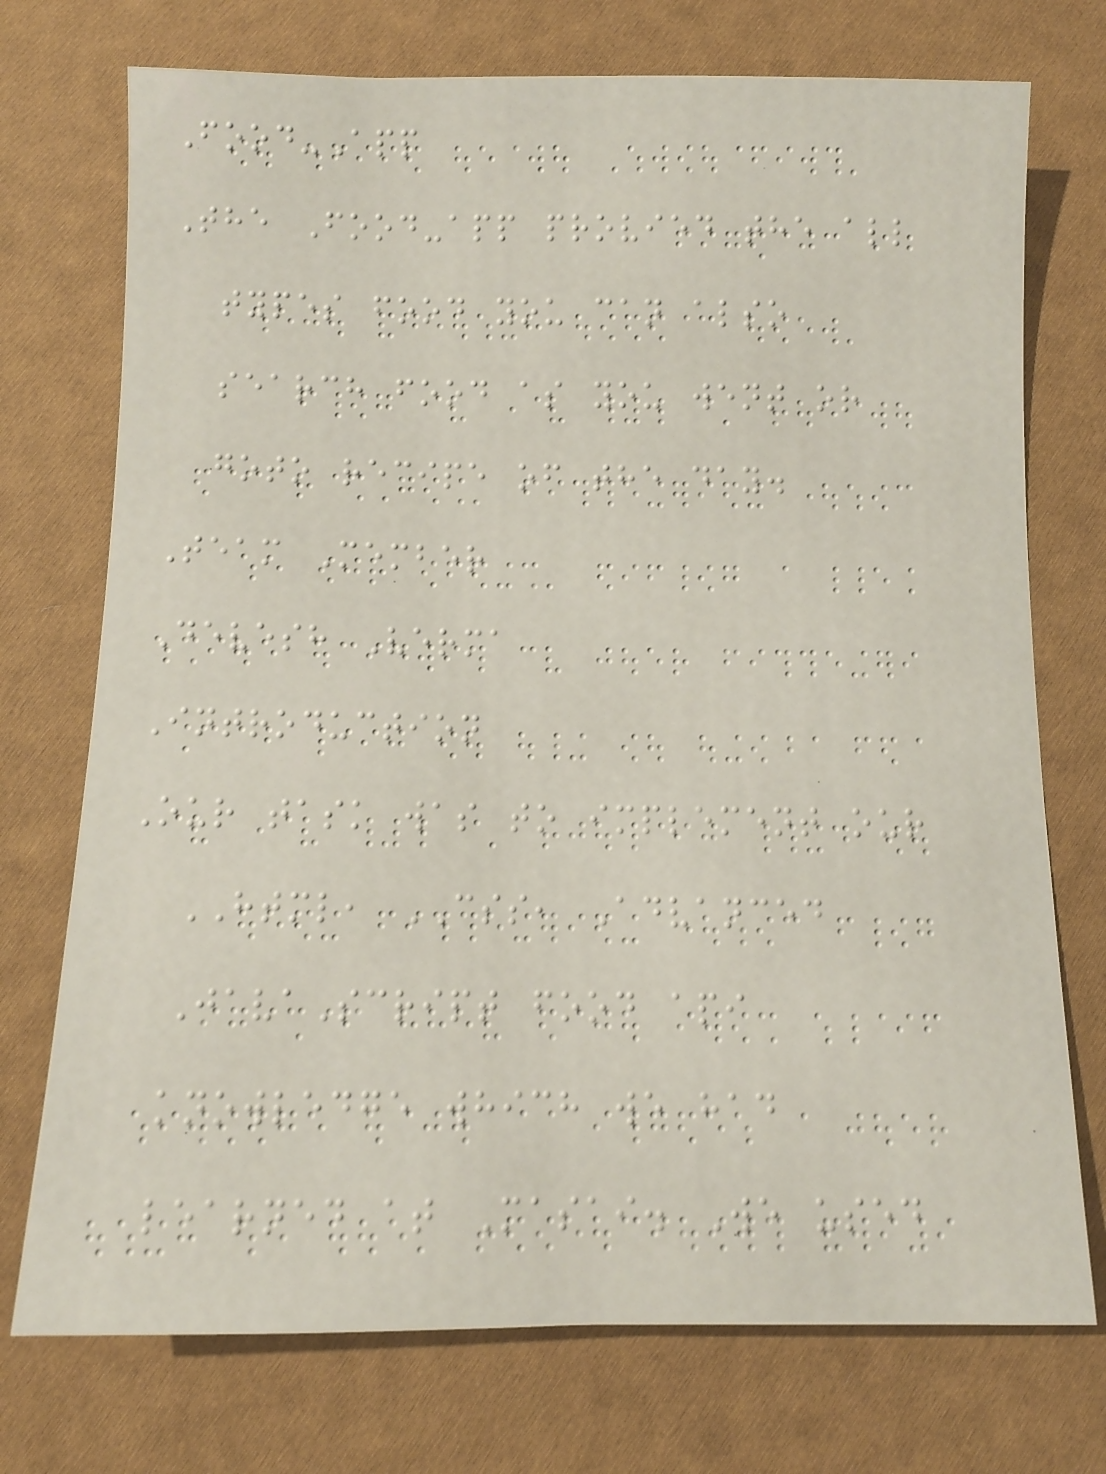Food-App
The Food-app provied the all
types food you can also
search food as you went or
goto recipe of the day.
Team Member
Devesh Verma
Introduction
Our task was to implement our
HTML, CSS, Advanced
JavaScript food api
knowledge which we had
learned at Masai. We used
